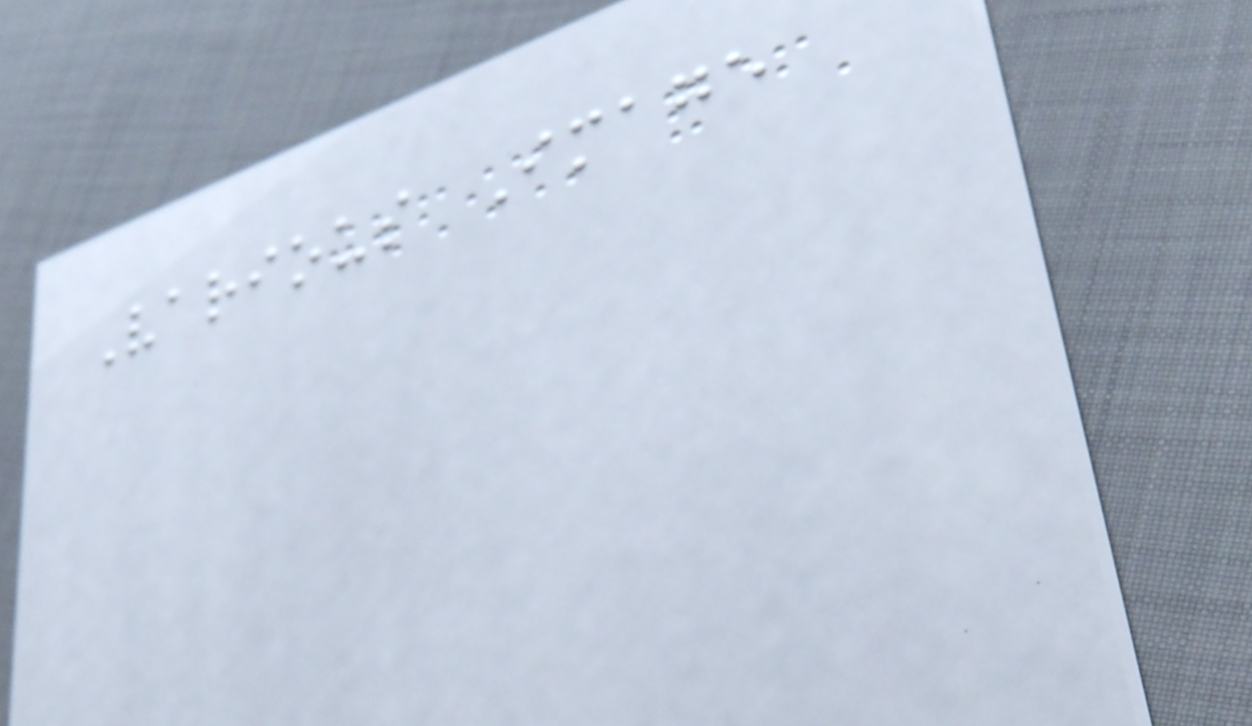Various Image
